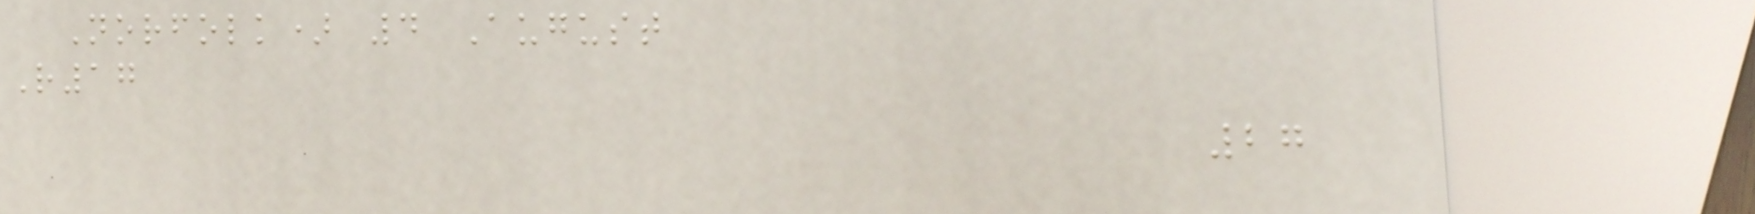Norfolk) 4 August
R17
27
